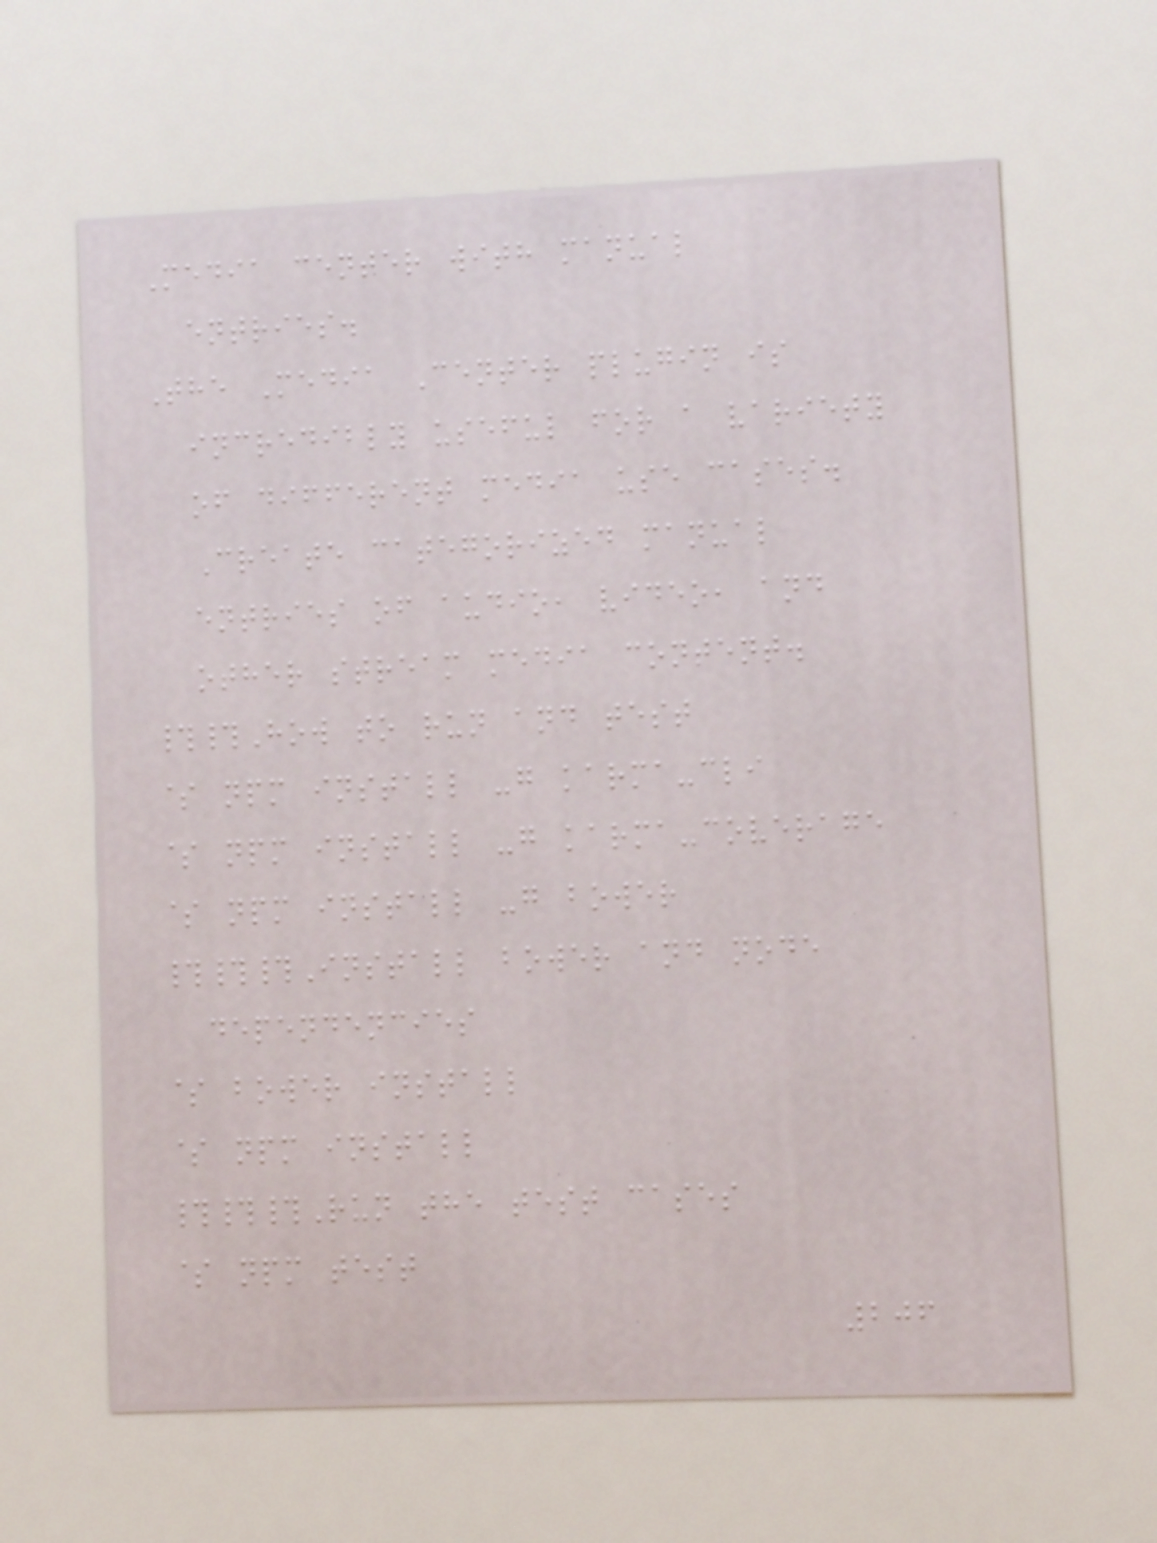Media center with manual
entries.
The Media Center plugin is
incredibly useful for a variety
of different media use cases.
Create categorized manual
entries of audio, video, and
other stream media content.
##How to run and test
$ npm install -g karma-cli
$ npm install -g karma-coverage
$ npm install -g bower
###Install bower and node
dependencies
$ bower install
$ npm install
###Run the test cases
$ npm test
206
